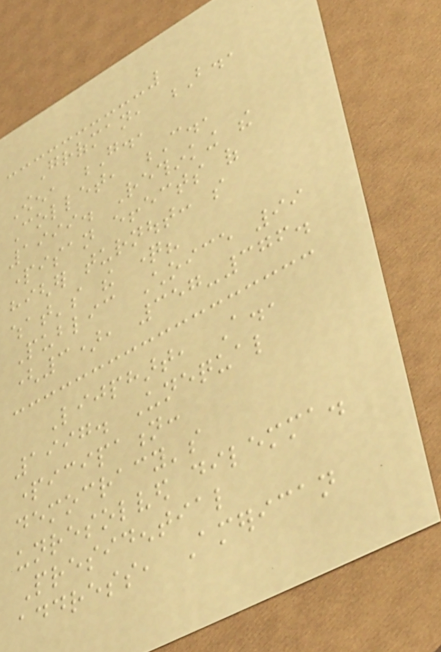Grofman, B.,
Owen, G.,
Collet, C.,
1999. Rethinking the
partisan effects of
higher turnout: so
what's the question?
Public Choice 99
(3), 357-376.
Lijphart, A.,
1997. Unequal
participation:
democracy's
unresolved dilemma.
Presidential
address, American
